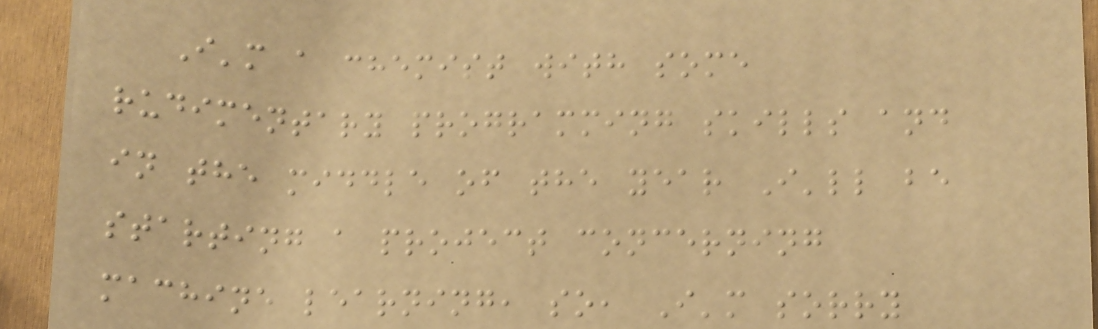I'm a chemist with some
rudimentary programming skills and
in the middle of the year I'll be
starting a project concerning
machine learning, so, I'm sorry
